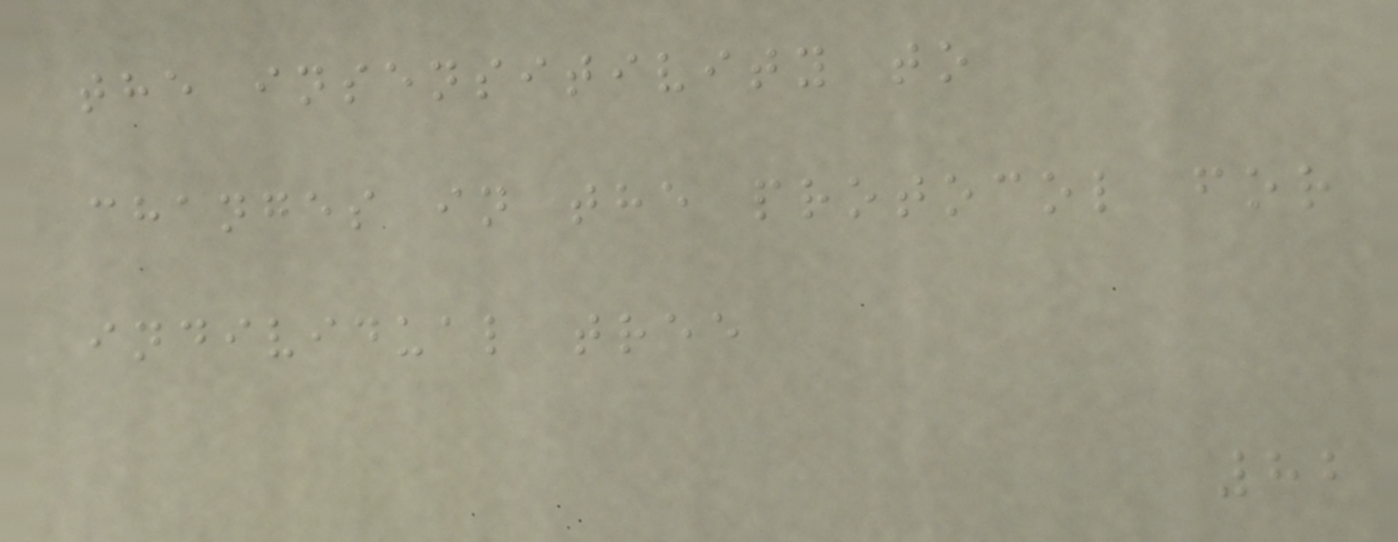the insensitivity to
changes in the protocol for
individual tree
82
